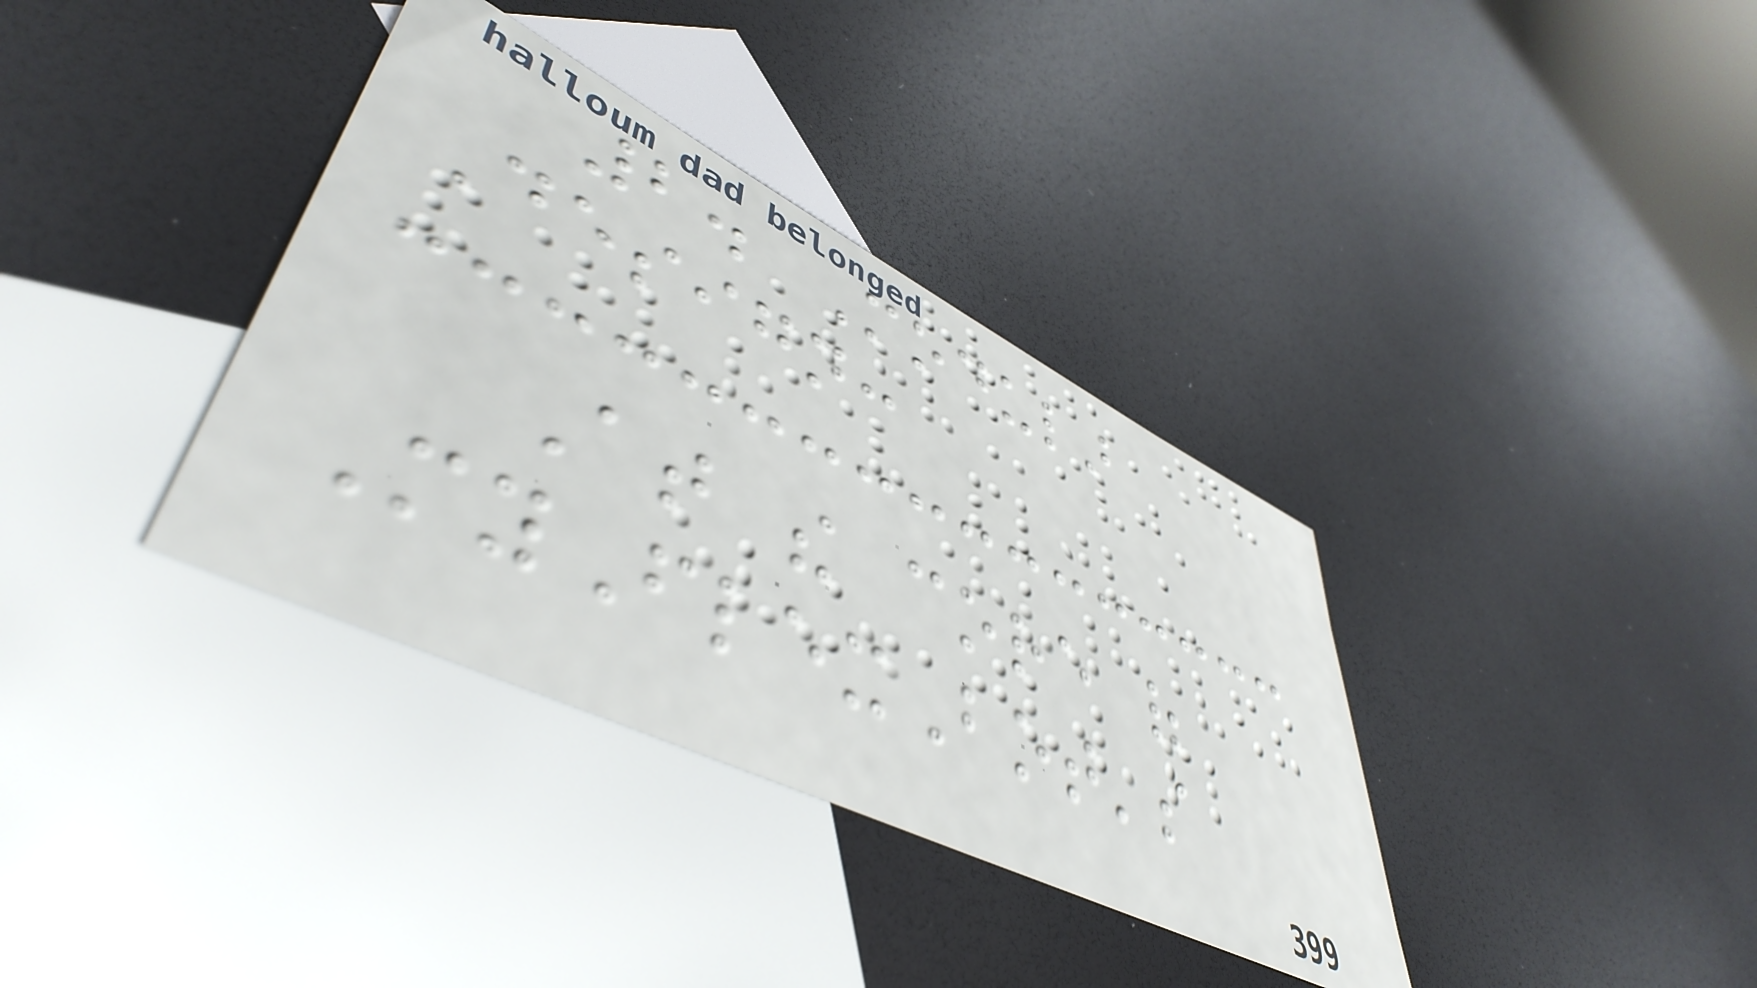2. Modular
Design:
At the core of
MyFlexBot's
